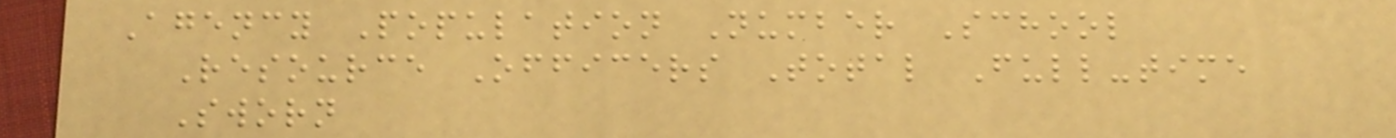Agency Population Number School
Resource Officers Total Full-time
Sworn
